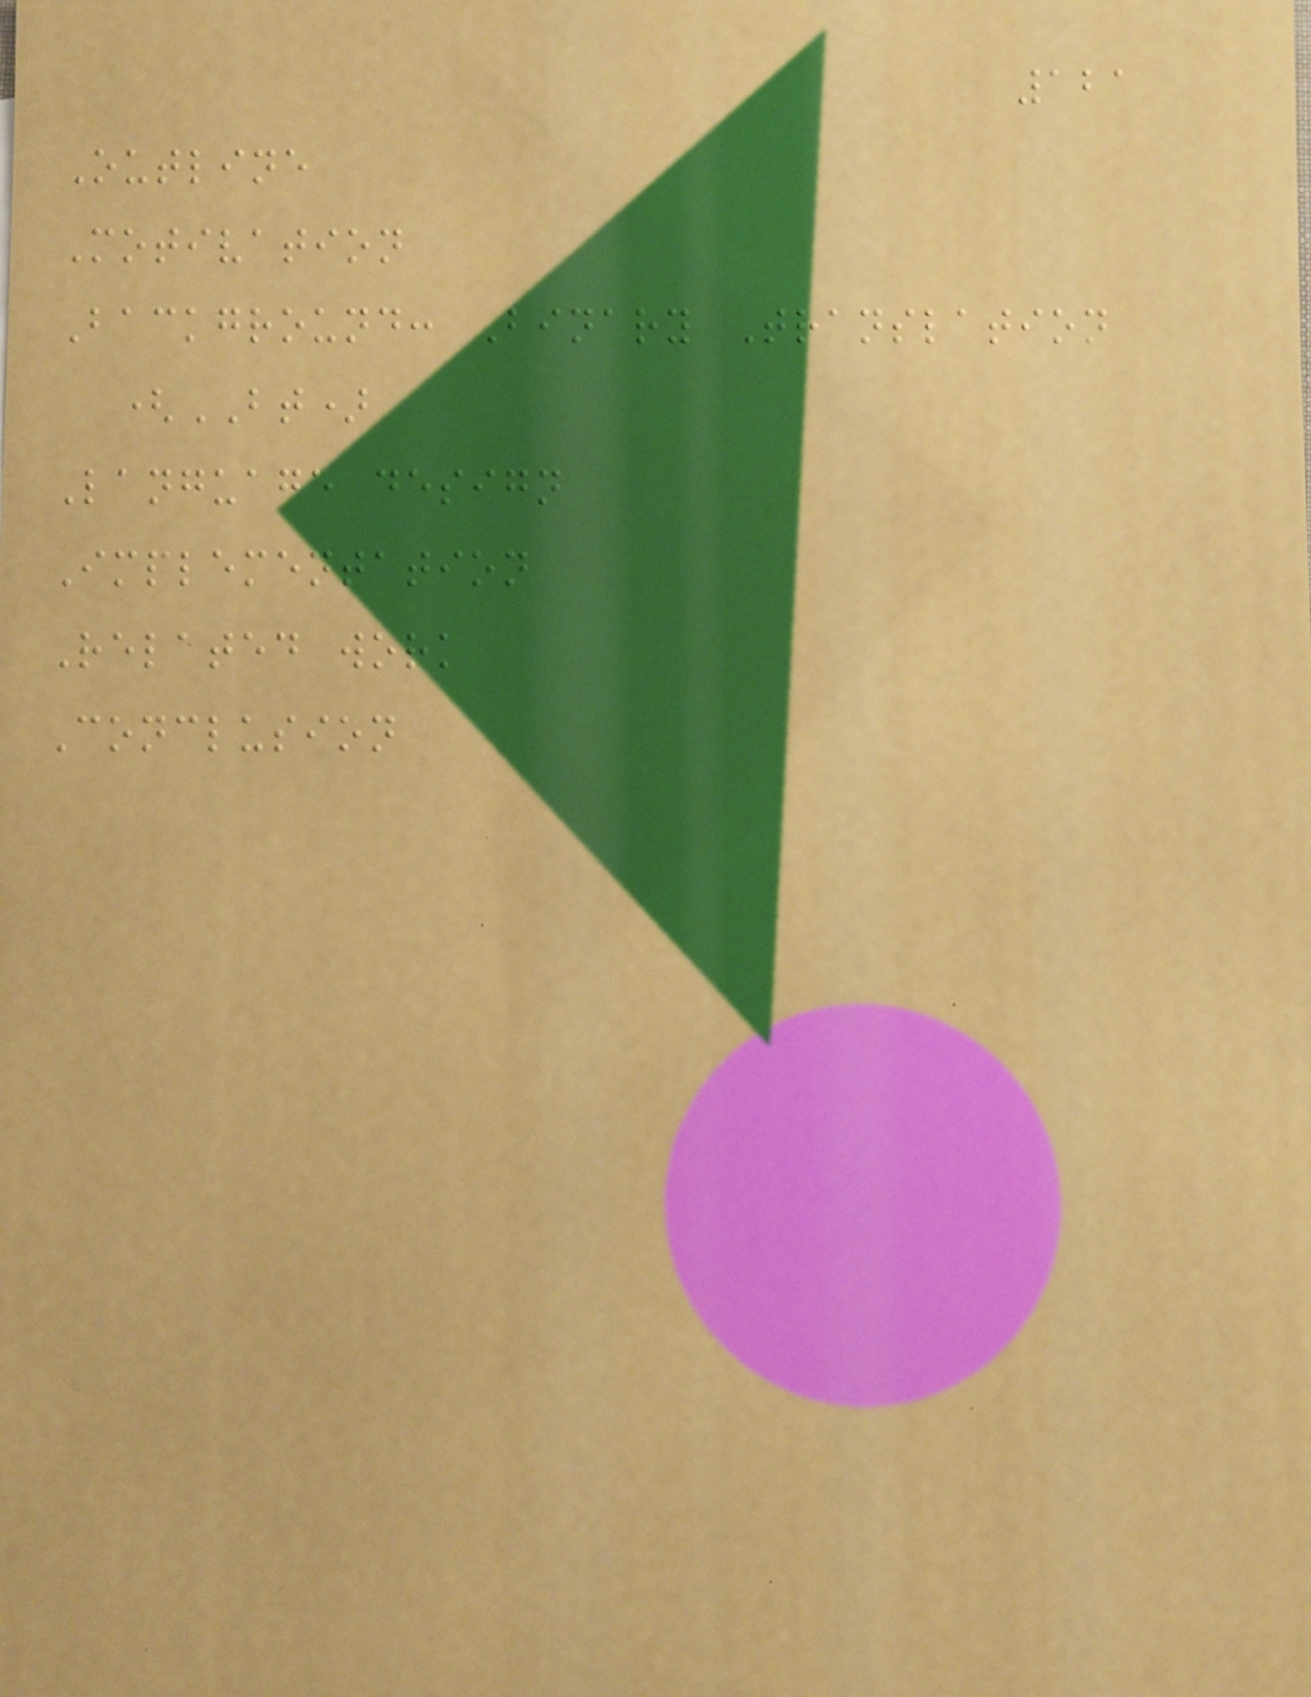121
Outline
Motivation
Background: Binary Translation
(BT)
Language design
Implementation
Related work
Conclusion
